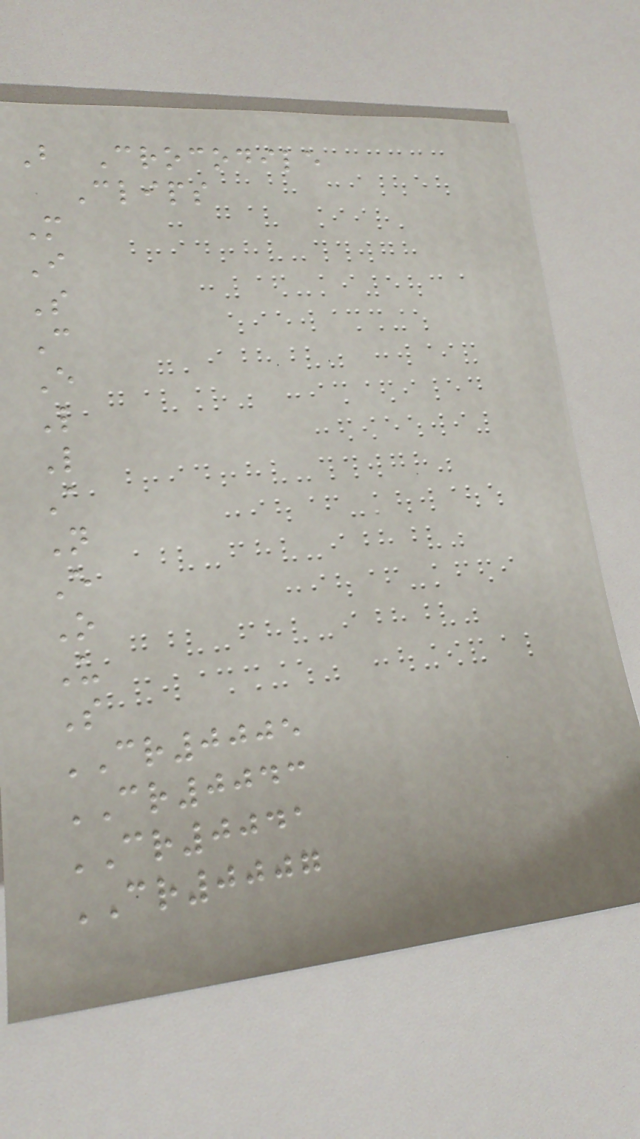B Crocodile
Clips
M
I
S
C
E
L
L
A
N
E
O
U
S
CR0005
CR0043
CR0041
CR0007
